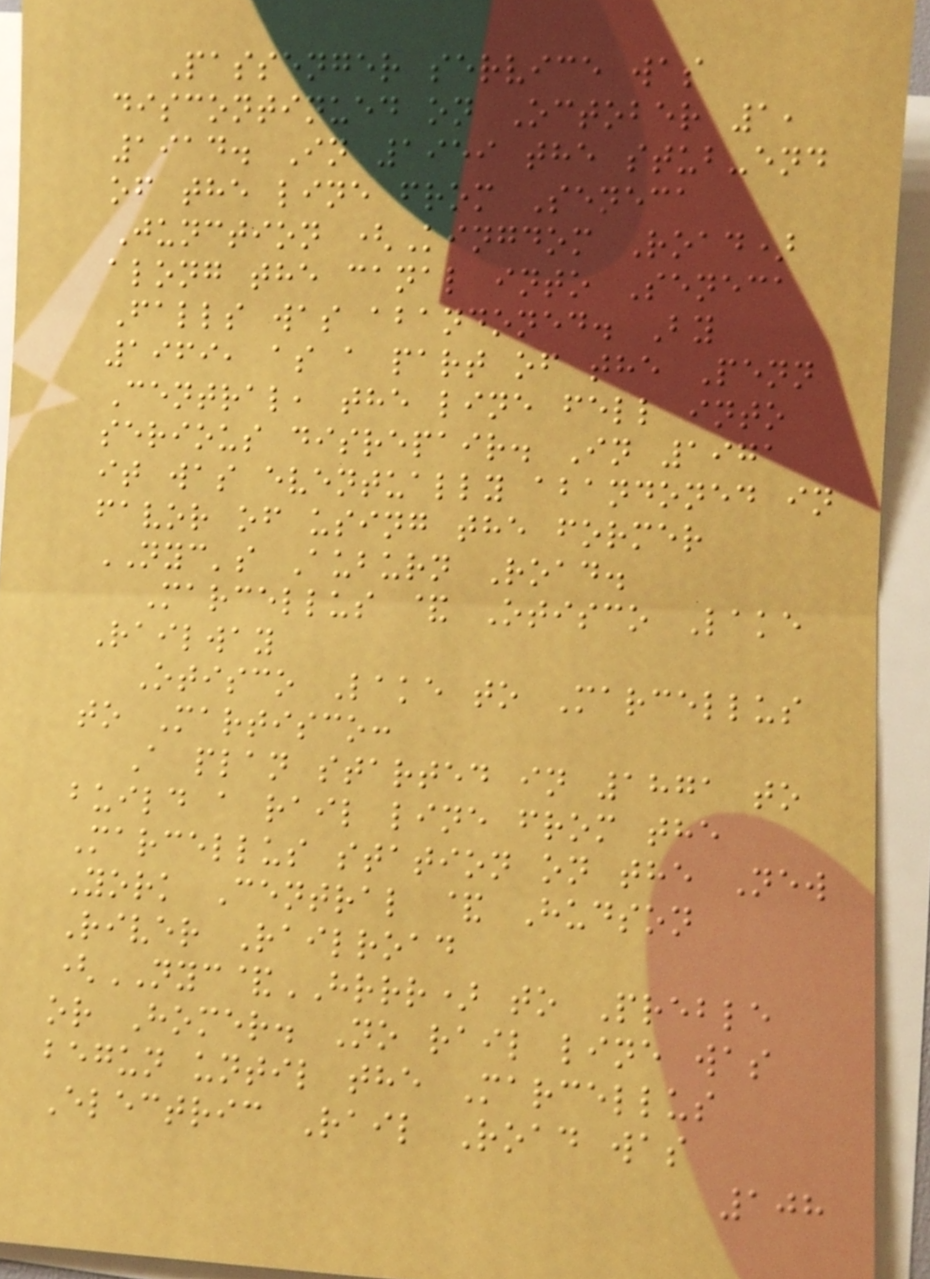Passenger service was
discontinued on October 1,
1914. In 1959 the stub-end
of the line from Seneca
Junction (Kingdom Road)
along the canal into Seneca
Falls was abandoned. By
1969, as a part of the Penn
Central, the line fell into
serious disrepair. In 1971
it was eventually abandoned in
favor of using the former
NYC's Auburn Road.
Marcellus & Otisco Lake
Railway
Otisco Lake to Marcellus
to Martisco:
A plan started in 1871 to
build a rail line from the
Marcellus station on the New
York Central & Hudson
River Railroad
(NYC&HRRR) to Preble
or Homer. No rail line was
begun until the Marcellus
Electric Rail Road was
108
